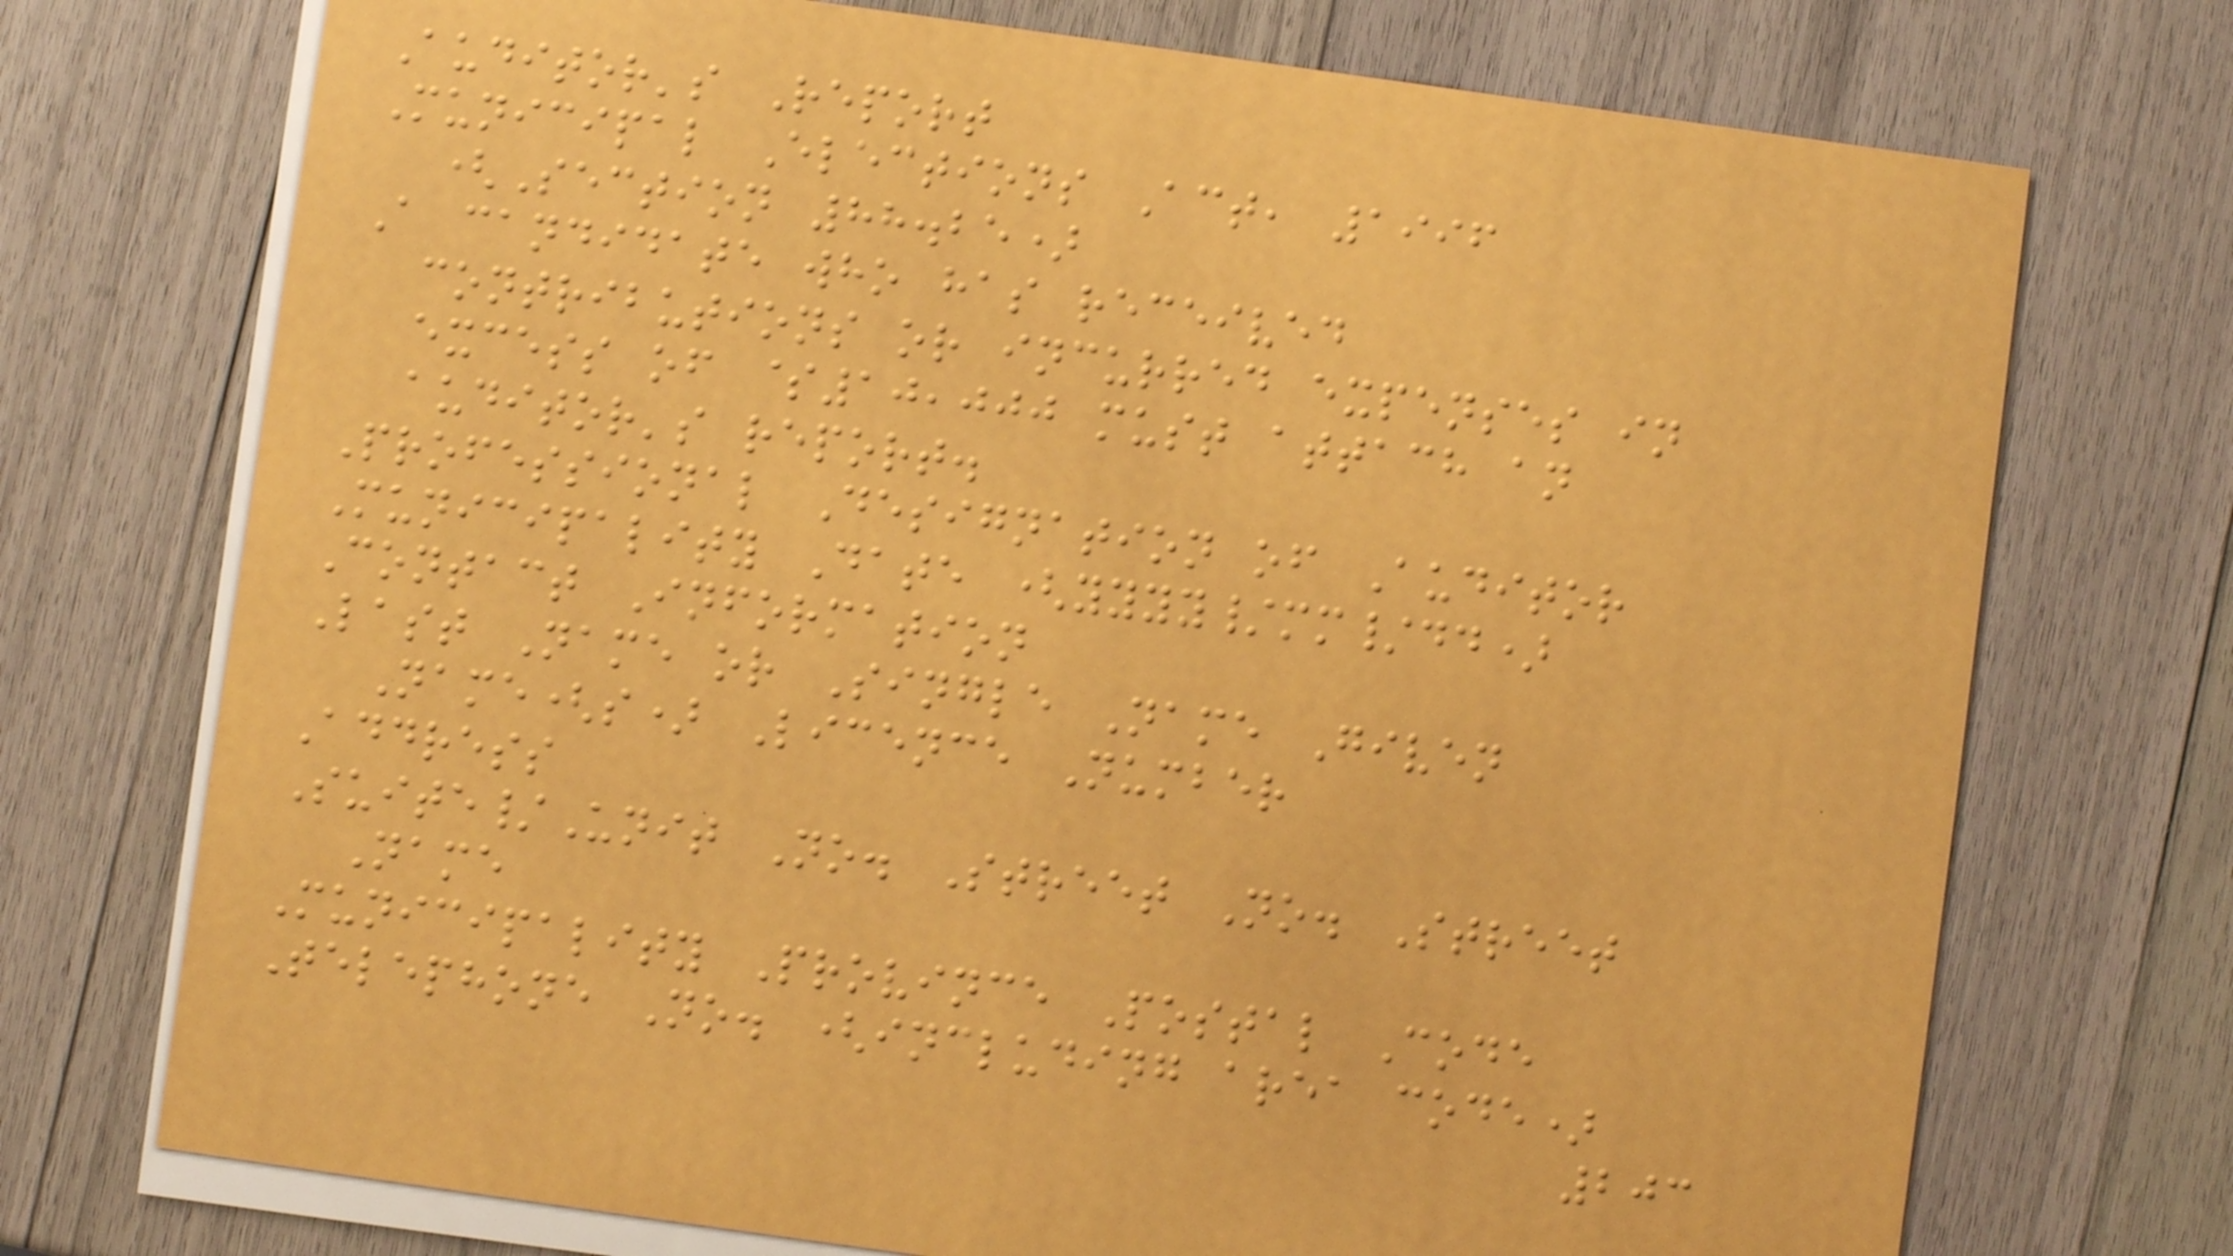Auditor's Report
Municipal Elections Act, 1996
(Section 88.25)
A candidate who has received
contributions or incurred expenses in
excess of $10,000 must attach an
auditor's report.
Professional Designation of Auditor
Municipality Date (yyyy/mm/dd)
Contact Information
Last Name or Single Name Given
Name(s) Licence Number
Address
Suite/Unit No. Street No. Street
Name
Municipality Province Postal Code
Telephone No. (including area code)
203
